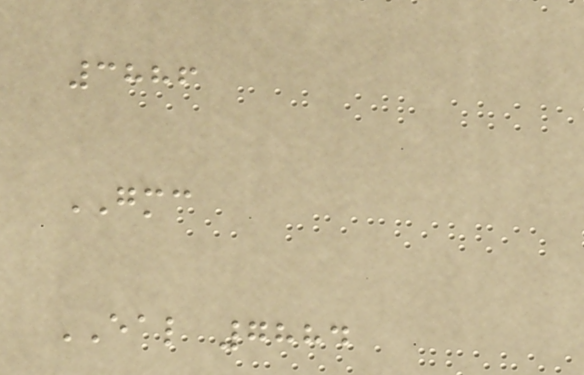3886
GMC
EAL 7884
